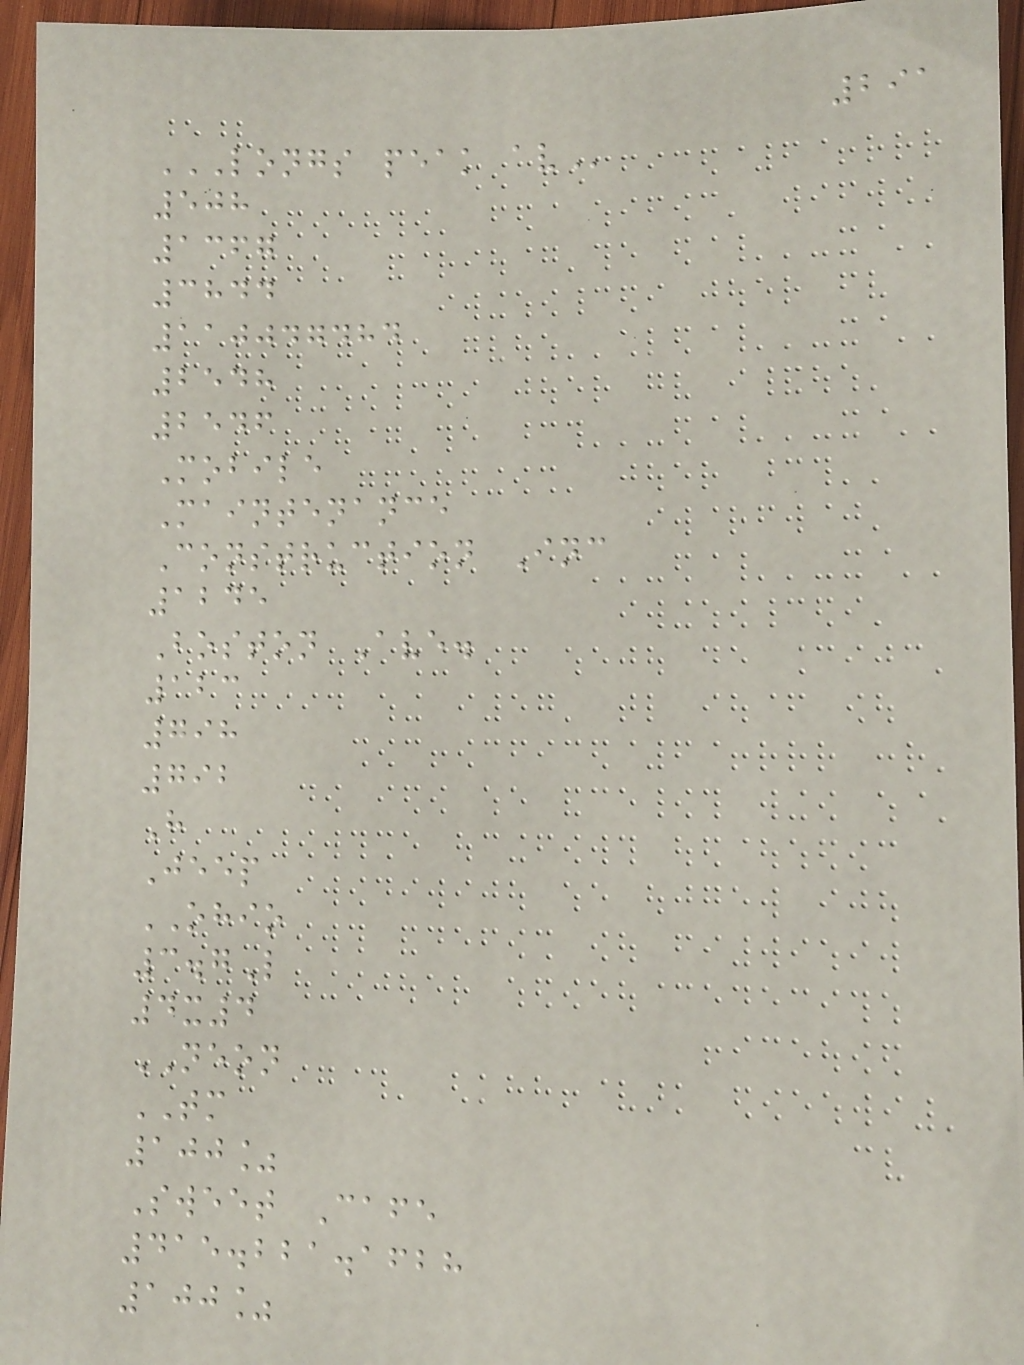291
LONGS PEAK AV
508
1367
3844
110047484
2548
2546
Mobile
Maintenance
Construction Inc
1245
Boston Ave.
123
798
792
H
Jeep
OHIO
3.7L
4x4
NEON
TM
100%
Sweet Cafe
415.221.1628
100%
